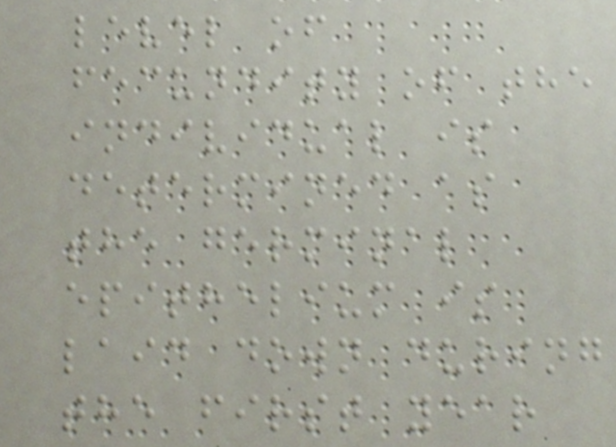level of
fecundity of the
individual is
determined as
the germinal
epithelium is
laid down during
the first year
